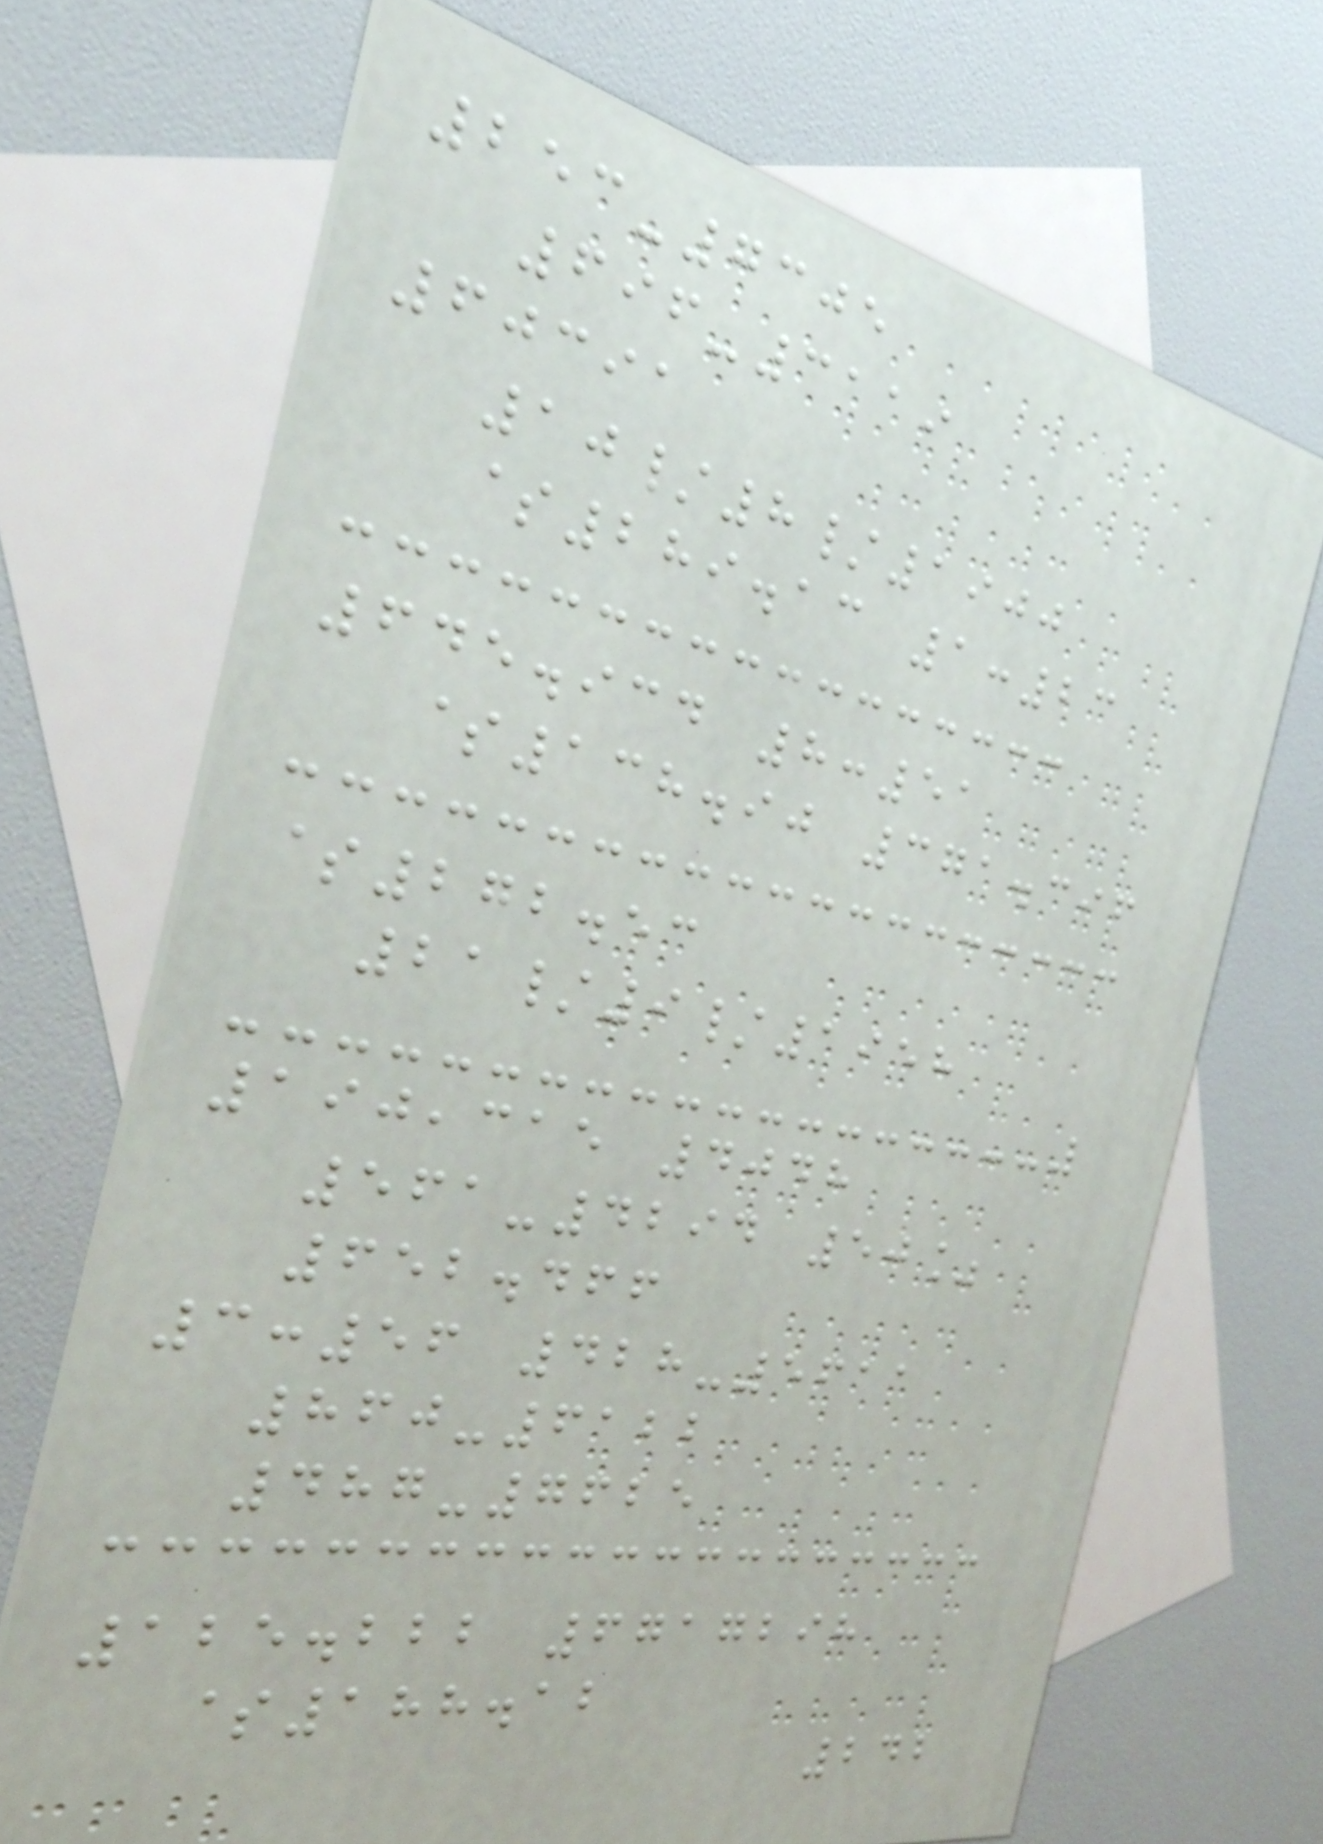253-7305
696-3119
60391
10/8/1900
$289.13 1:23
645.934 8:51
$138.90 371.396
$272.53
21/9/1958
190,315 4048
561-4294 50%
652.466
3:56 428-5611
860-6122
487-7625
125.222 6717298
$188.12
242
